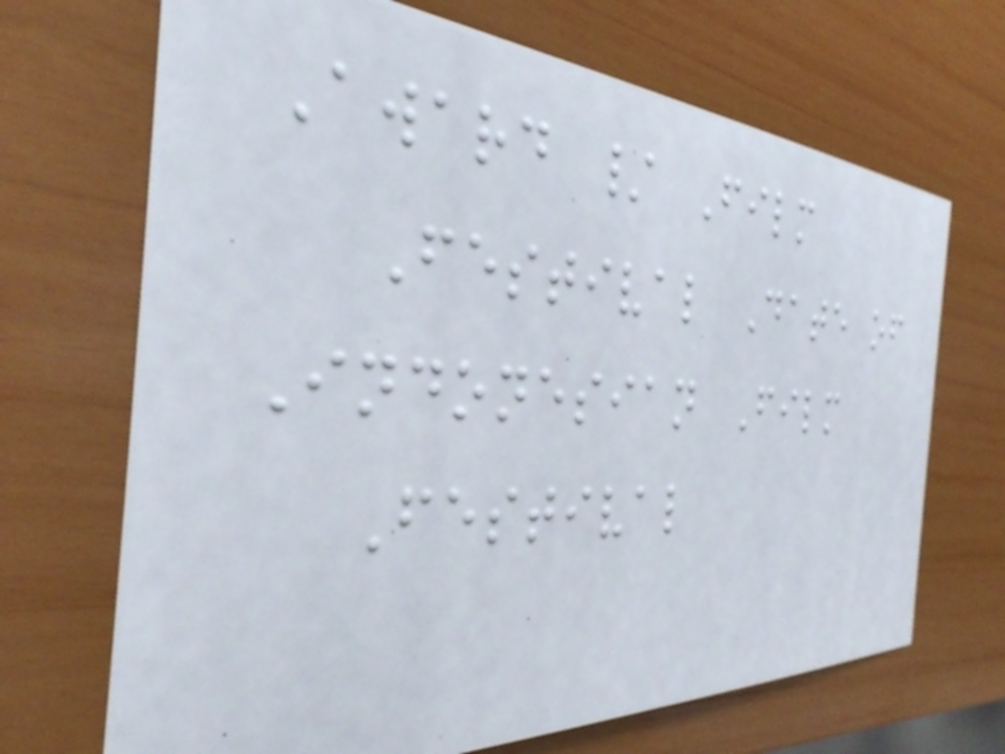Award / Film
Festival Date of
Indonesian Film
Festival
